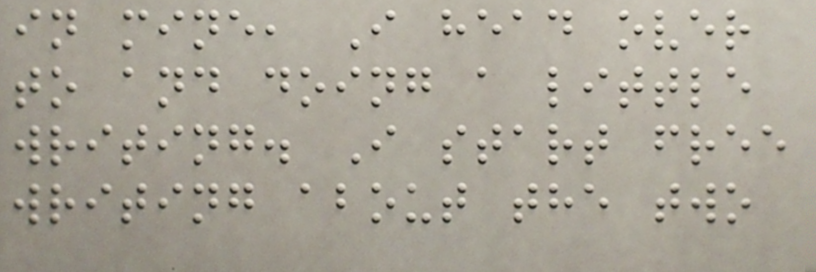in mine, I head over
to and doing a little
writing. I start free
writing about the two
